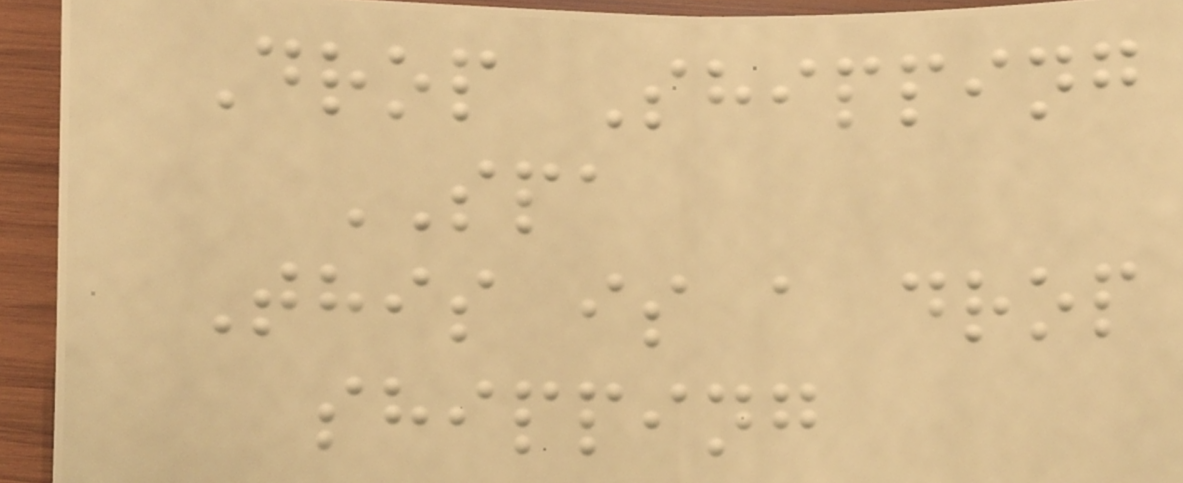Drop Shipping
SPA
This is a drop
shipping
